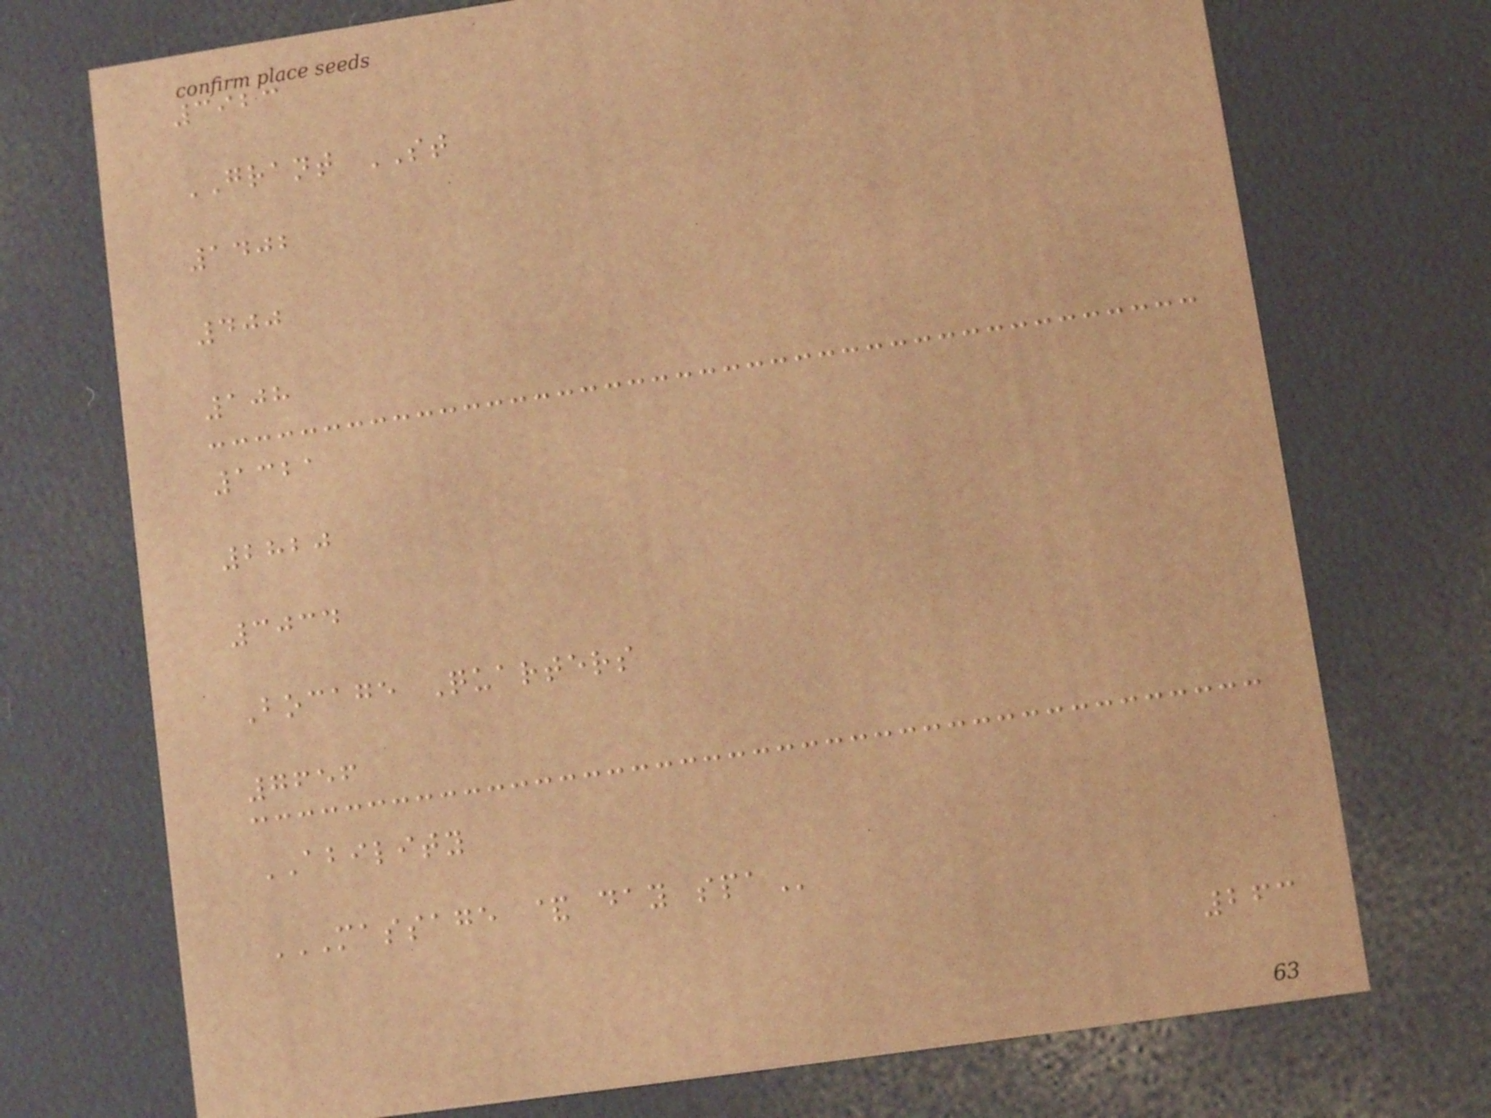3923
GRANT ST
1402
400
108
1321
2820
3034
Bocage Quarters
7656
ABILITY
MASSAGE & DAY SPA
263
